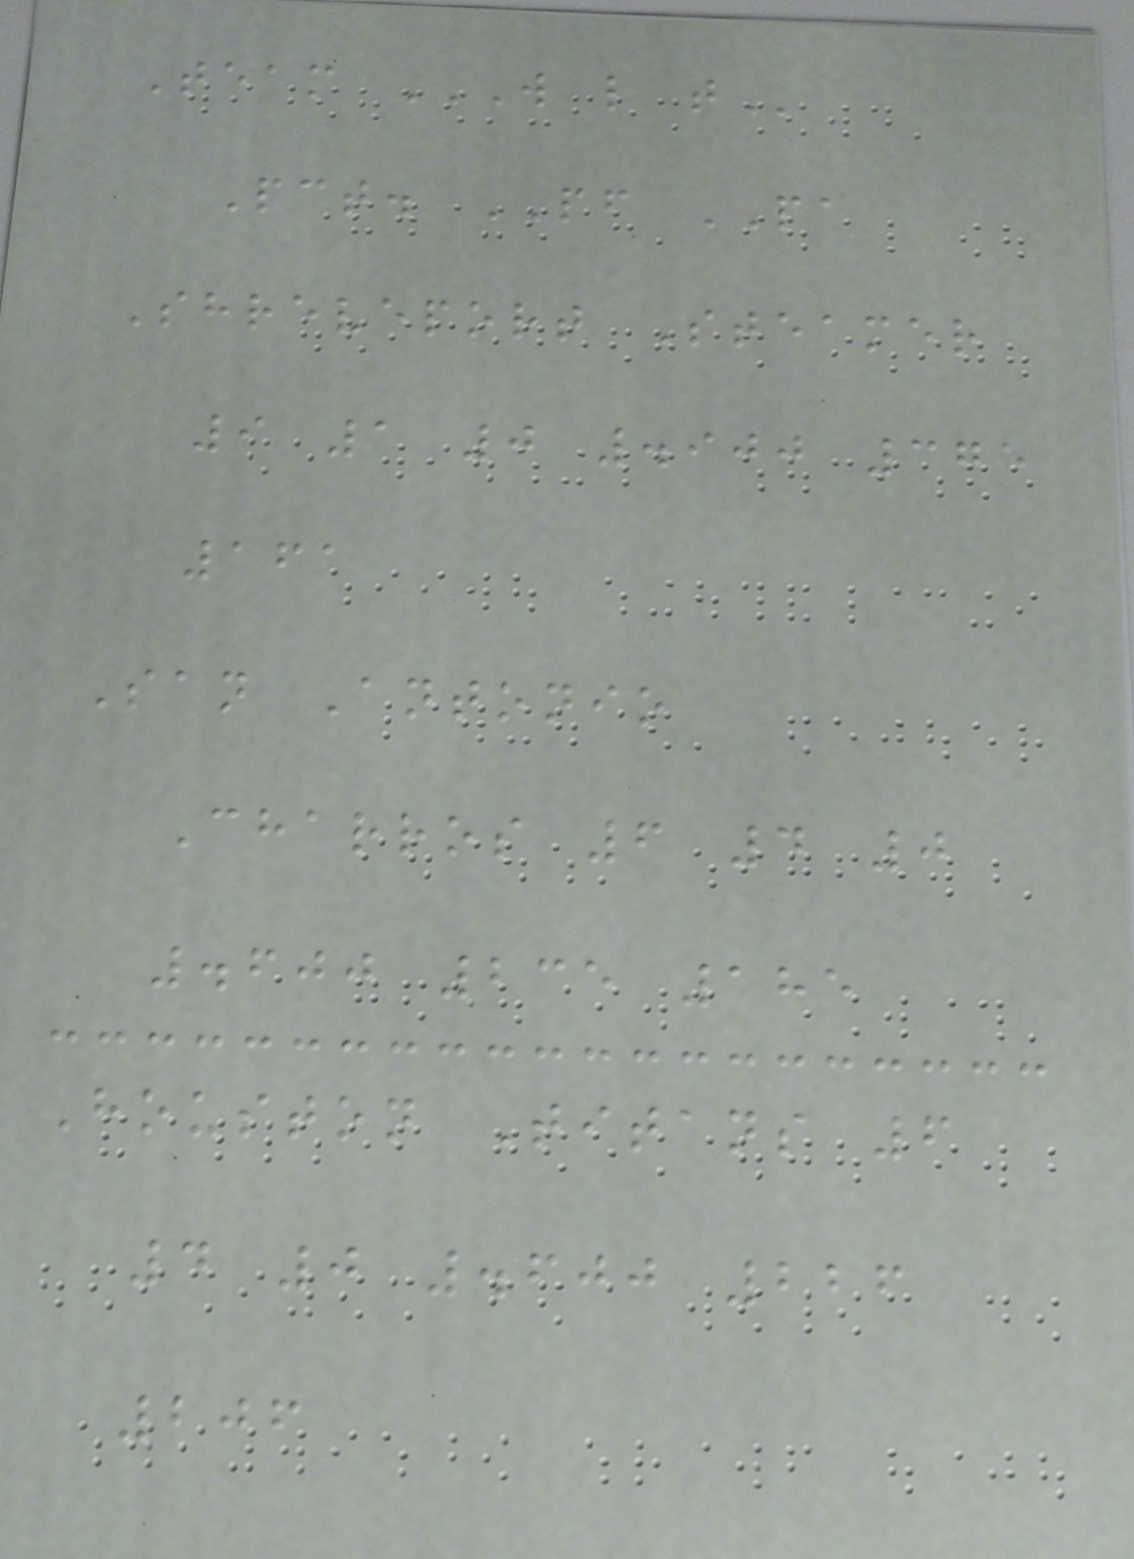Team W L T
Pct. PF PA
Shreveport Steamer
9 1 0 .900 375
161
San Antonio
Charros 6 4 0
.600 235 185
Houston Titans 6
4 0 .600 226
206
